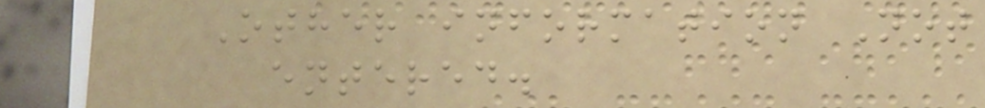Other information Not
entered.
